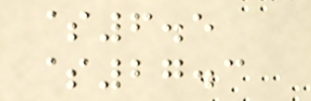$6.5
$27.3
